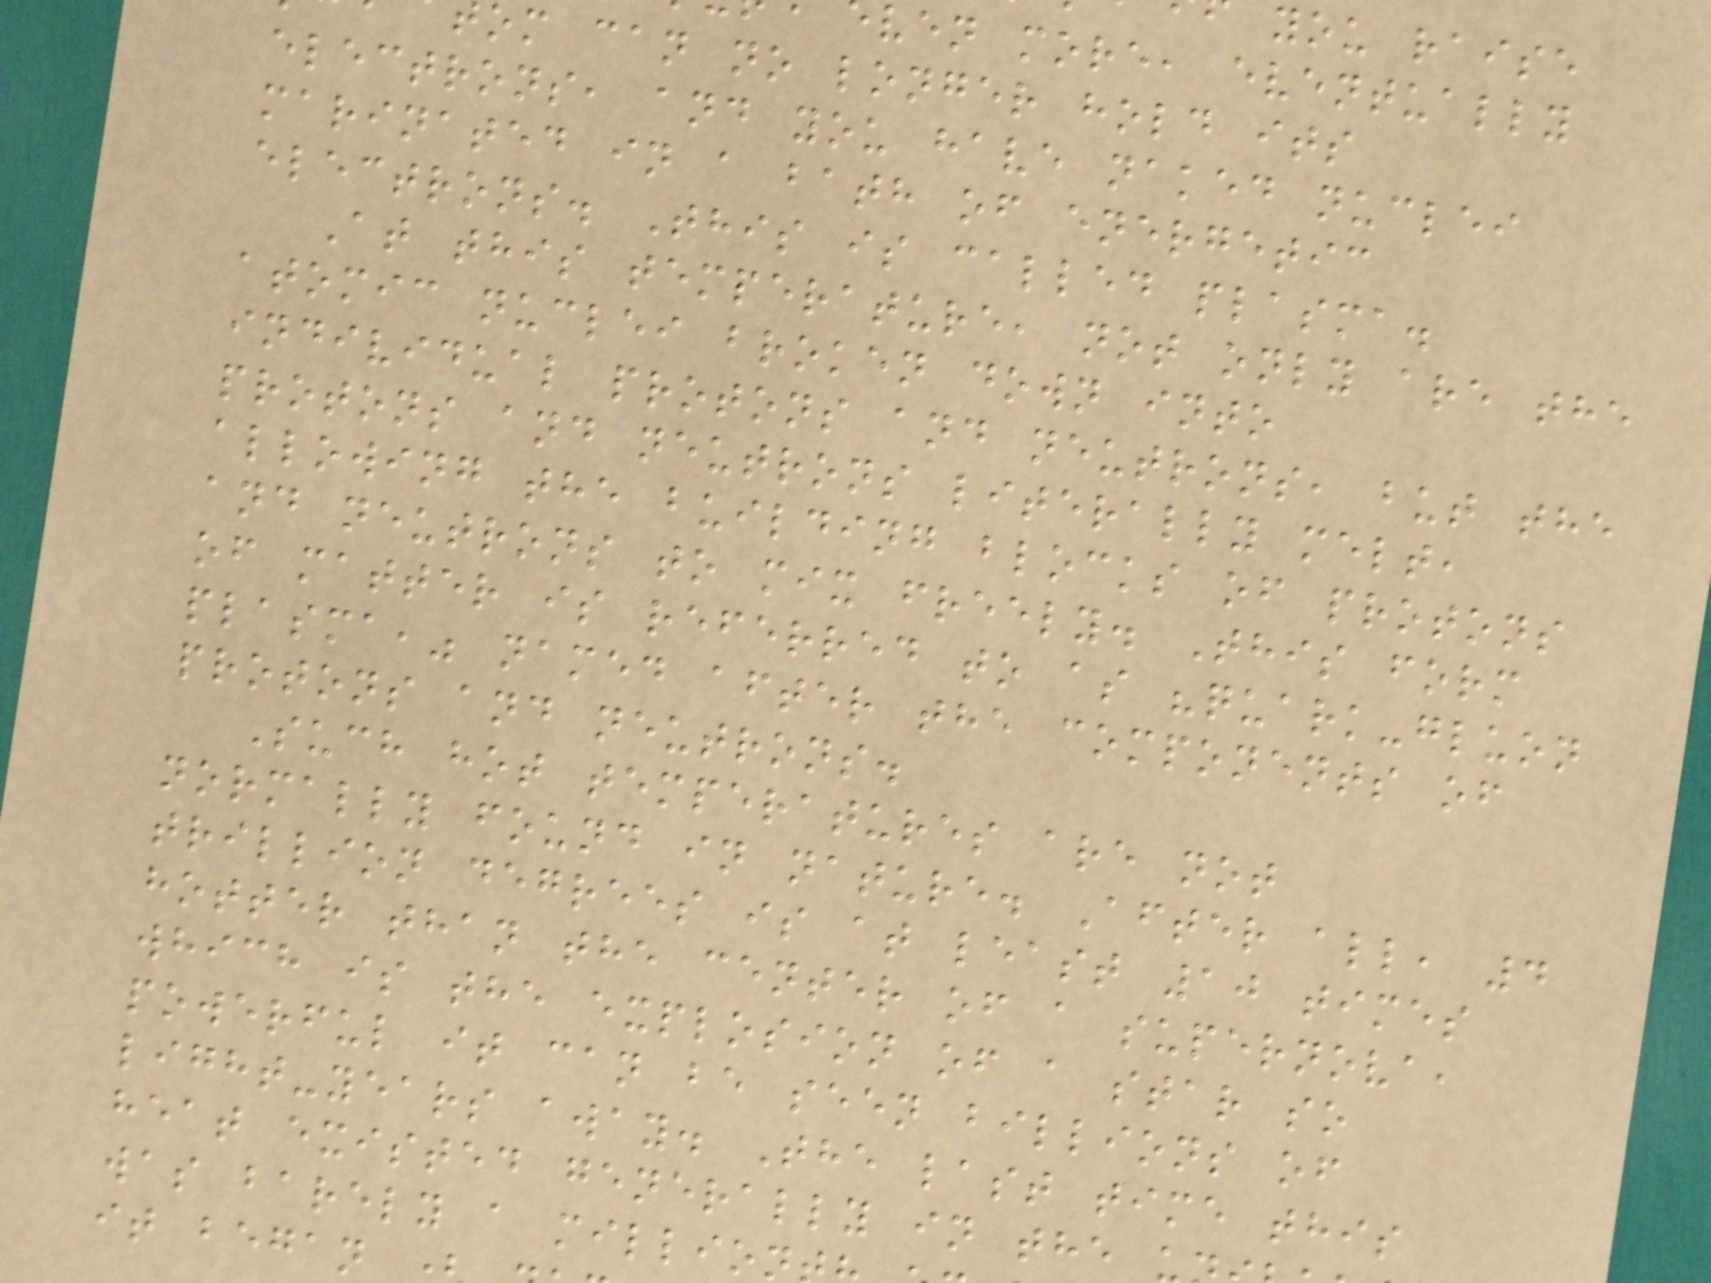you raise
ven more, eventually
om can no longer hold its
electrons, and you have naked nuclei
marinated in a bath of energetic
electrons. This is called plasma.
At this temperature, not only are the
atomic nuclei broken down into
individual protons and neutrons, but the
protons and neutrons literally melt,
allowing the building blocks of protons
and neutrons to mix freely. This form
of matter is referred to as "quark-gluon
plasma," named after the components of
protons and neutrons.
Such hot temperatures are not
normally found in nature. After all, 4
trillion degrees is at least 10 times
hotter than the center of a supernova,
which is the explosion of a star so
powerful it can be seen billions of
light-years away. The last time this
heat existed generally in the
was barely a millio
it began
